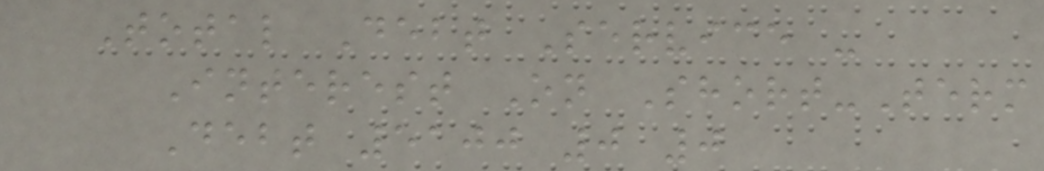Total Debt Service -
Interest On Short-Term
Debt 5100 0 0
